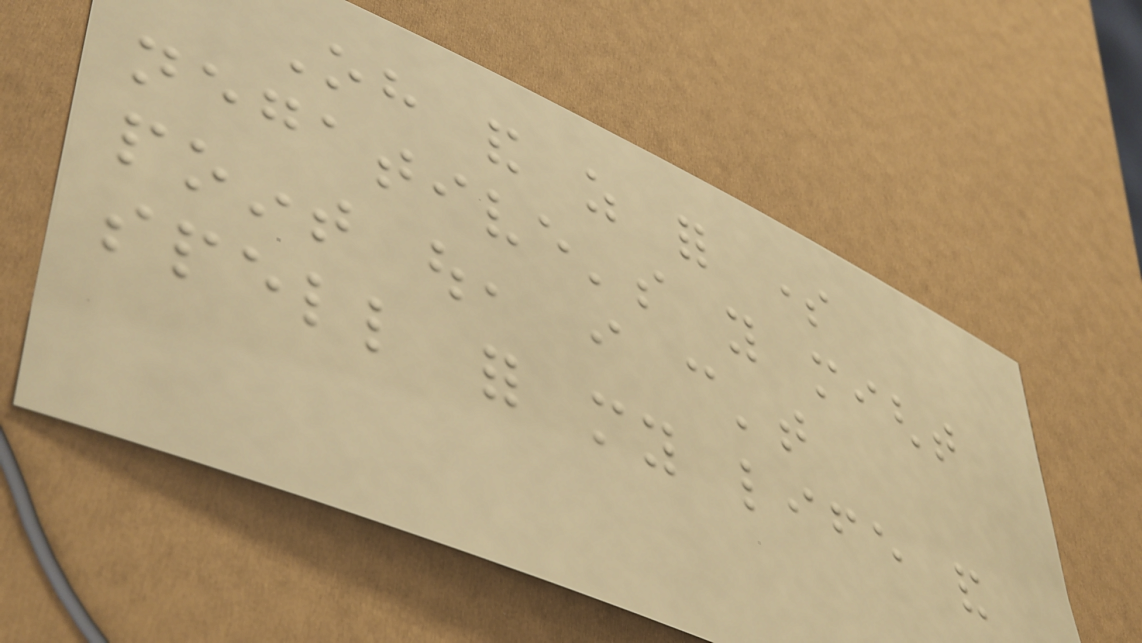Oh and as for some
negative's you might
point out, i can't
spell for my life and
